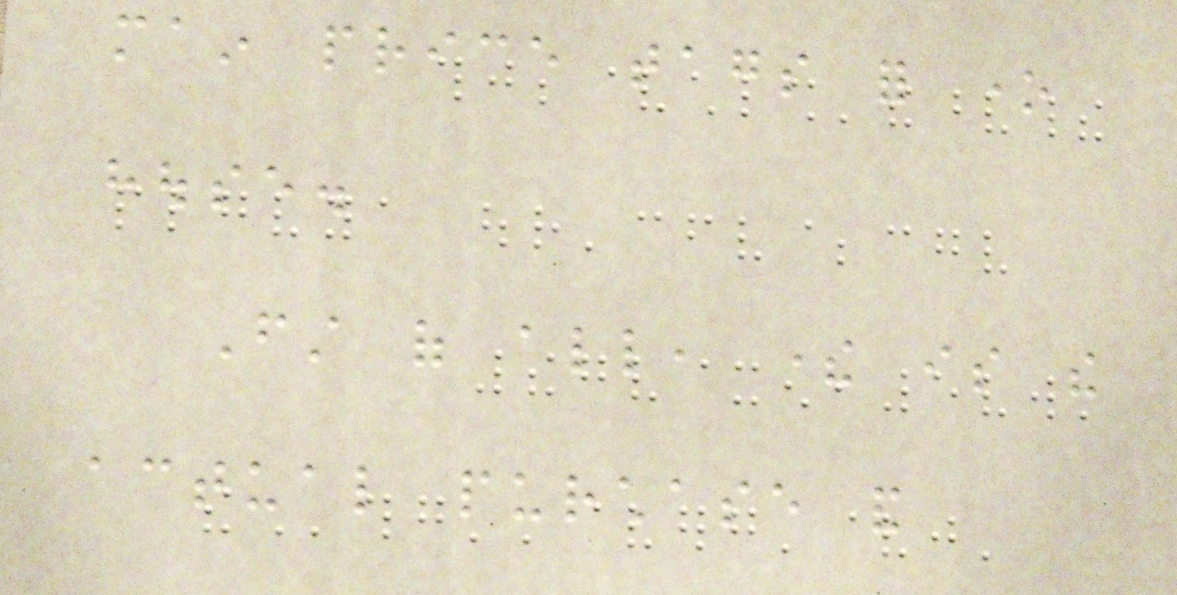main price tags for one
house.
First of all, there is the
actual purchase and
